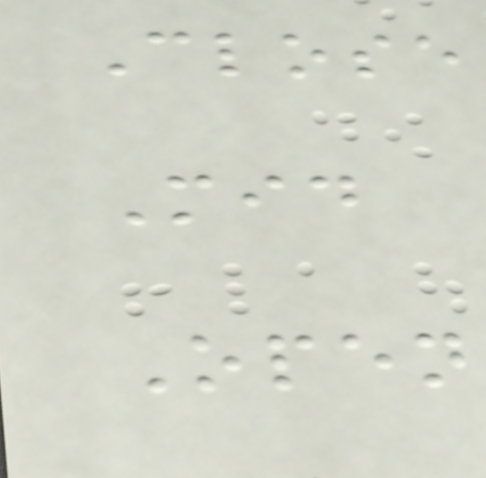Close
Mid
Open
